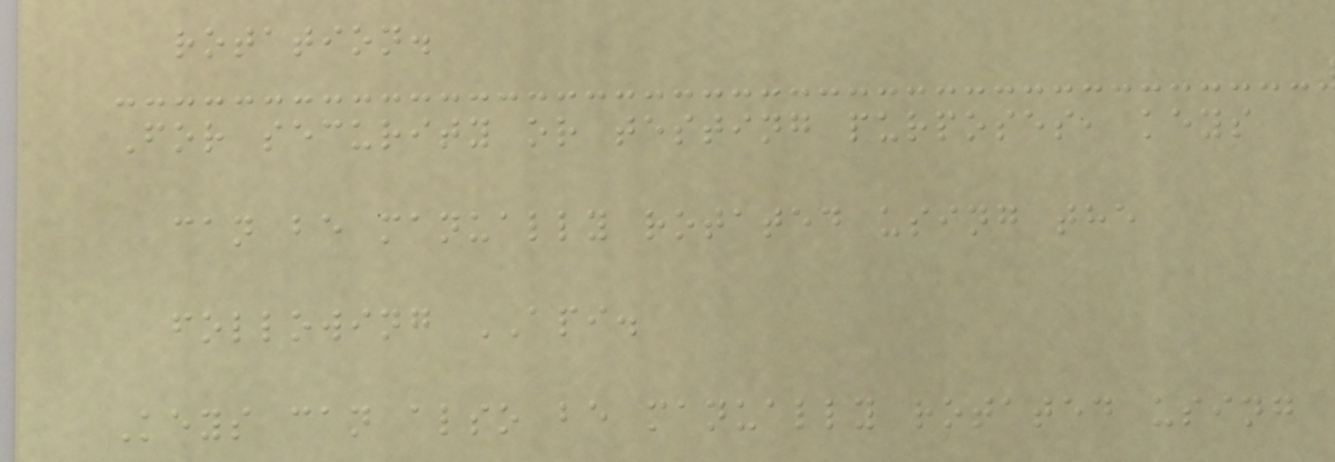rotation.
For security or testing purposes, keys
can be manually rotated using the
following API.
Keys can also be manually rotated using
